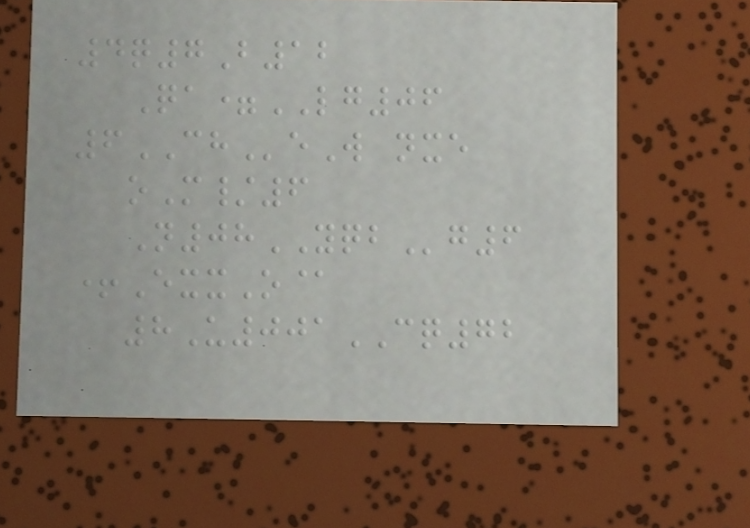4q7B12
Qa=LG06
6CHeW nxe
oM/6
N08YQBg6
+ExxO@
8U001CQ72
